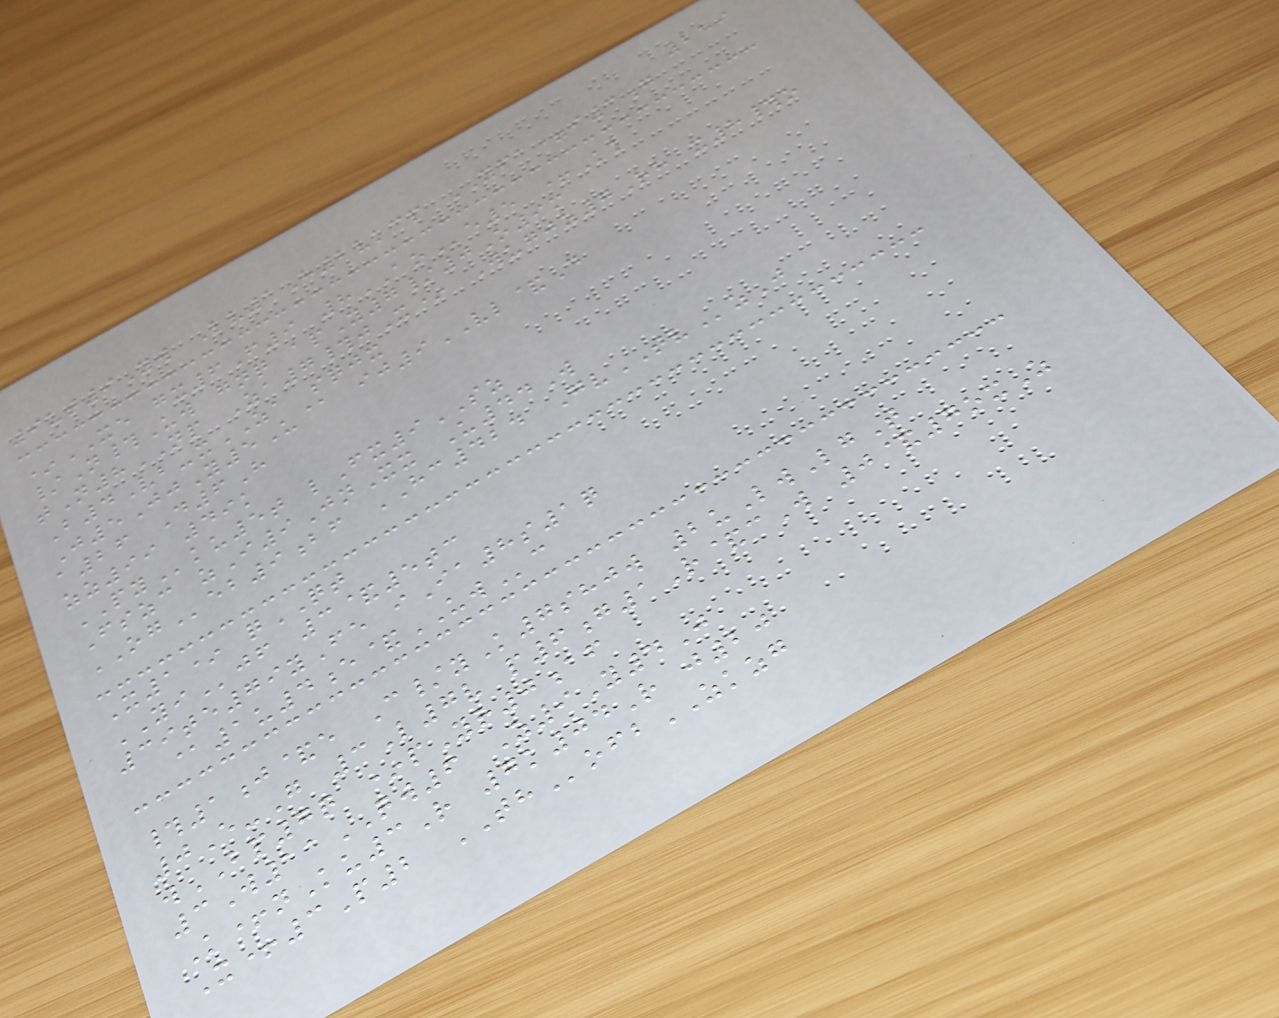259
9ut9Yw Lv1H2vkcp YFA=i3g
*XE gx6F9 8AOe5 +Kk
/N#Uw gnq apY7/0O9m
tN8NP Za7#jX* Wugjz7Rh x8#o
B4Vb-xZA sqjx
J5JjY5U@ ij9VL&D
a26 D6H
zz99 49k
PYku5t lFx9SZ
Fszc zI9JnXx U44W
OGeb9bf HC424 GvTVzJ
X1* qQT
YIjf 3&5tc
39te79yFe iIa8s1q
@1u4e&UWc
#1j&e C/yK7shjw 2uLwLgT
0E-G 3L7v p6g1R&cW 0&7oxZ
wBP7q *pYr0af
3W11QW6 Z9Y4J
K+nKu3R 7k04R j20
X+3P2 THofbZKZG
